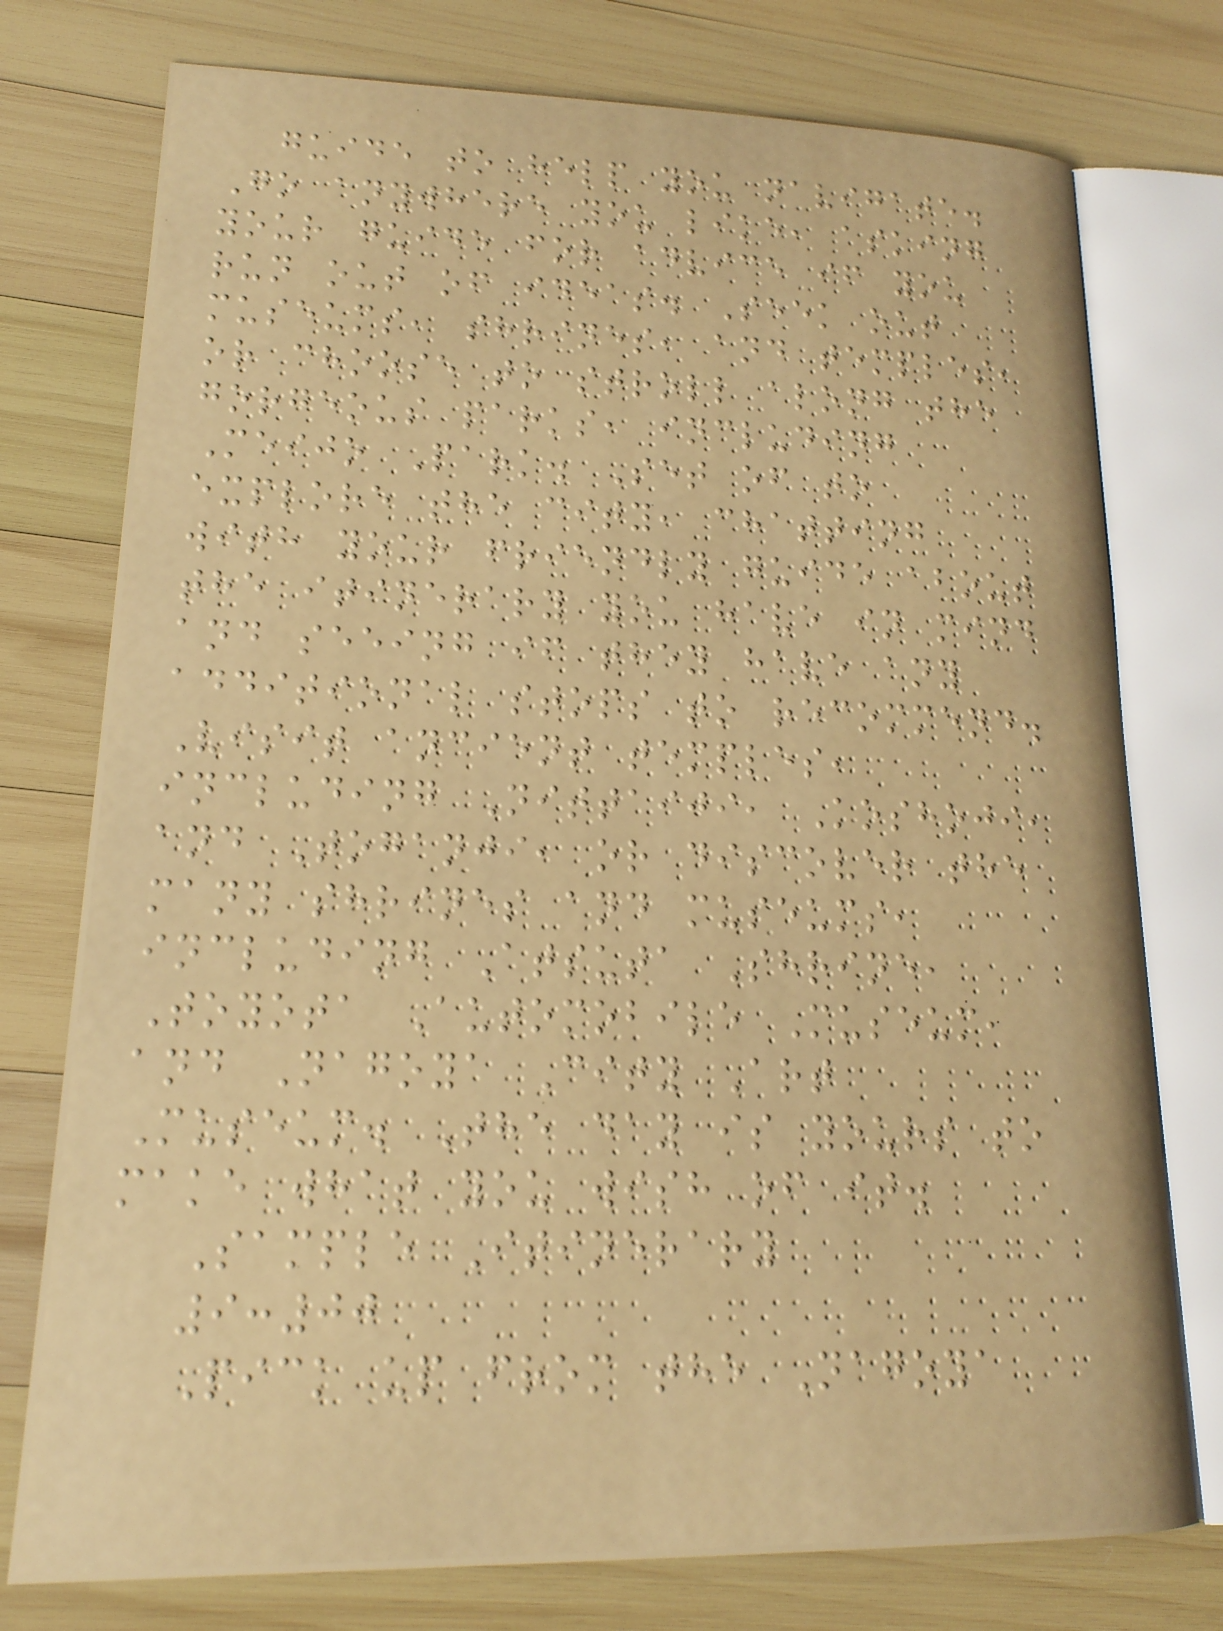guide to help you navigate.
Go anywhere you like, asking
your guide for advice if you
run out of ideas. Seek out
museums, shrines, and temples,
or choose to stroll along the
gorgeous parks, including
Meijo Park. Set of to
explore the city, chatting
with your friendly guide about
the itinerary you have in mind
and seeing if they have any
additional stops to recommend.
Visit ancient temples,
including Nittaiji, Koshoji,
and Toganji, or discover the
many shrines and museums,
including Atsuta Shrine,
Toyota Automobile Museum,
and Nagoya City Art
Museum. The day is yours to
make what you wish of it.
Sample Itinerary
9:00
Pick up from the Nagoya
